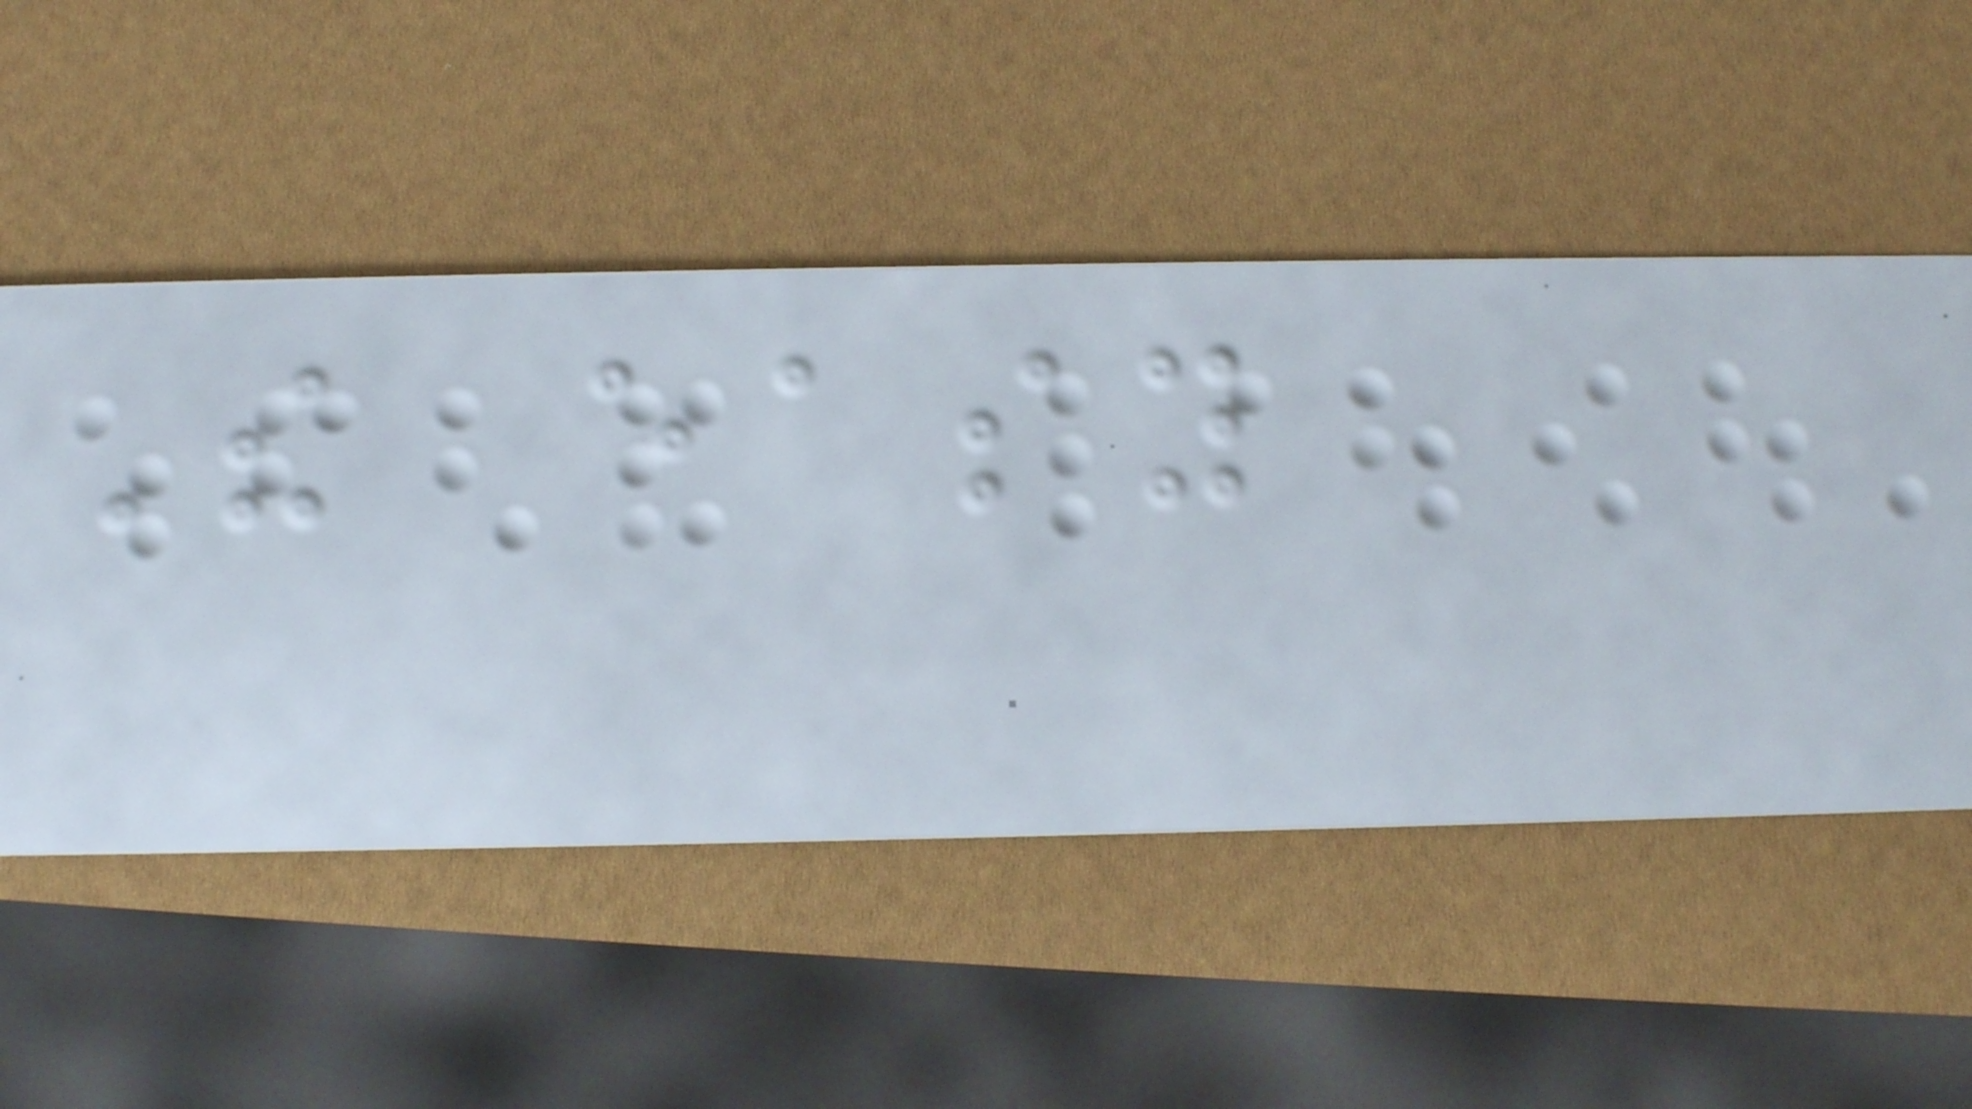The easy
